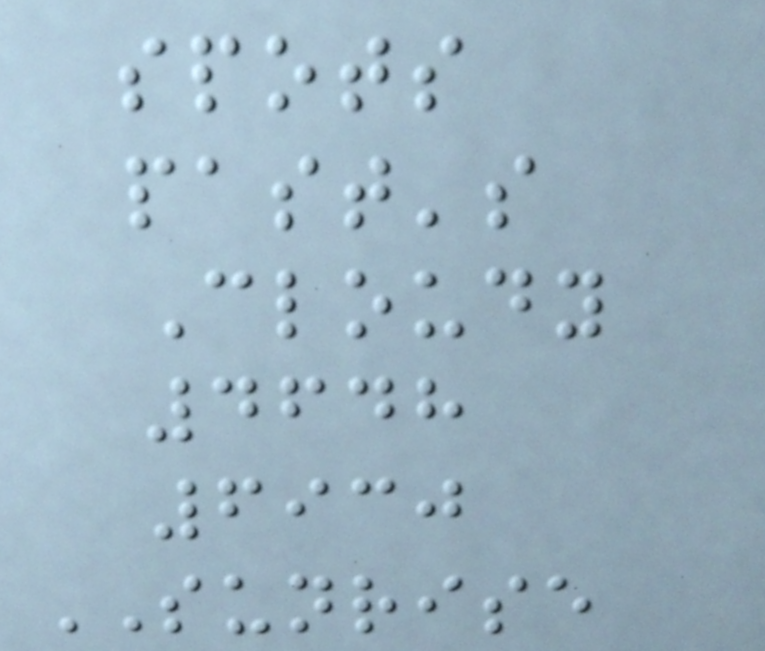spots
past's
Cloudy
4648
6930
SUNRISE
